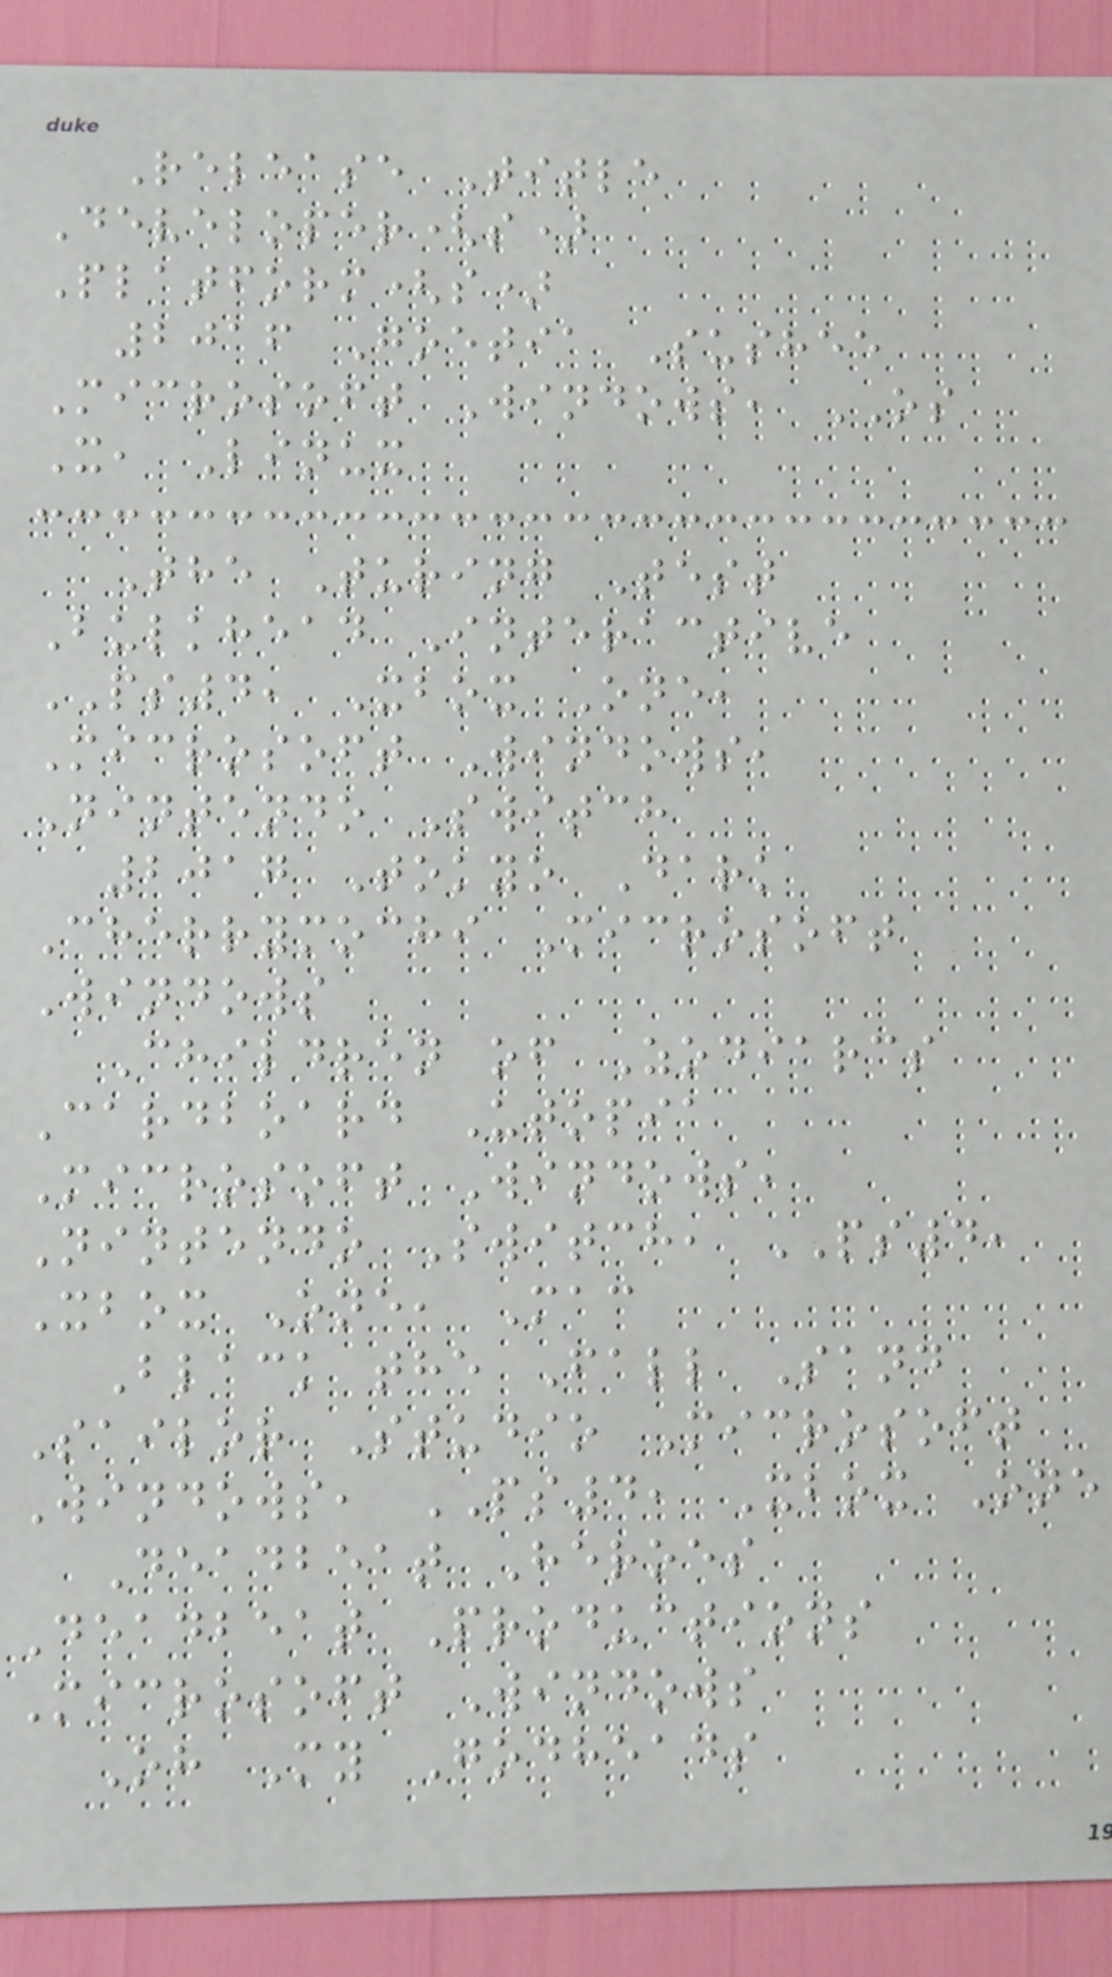Release Title
Developer(s)
Platform(s)
2016 Goetia Sushee
Microsoft Windows, OS
X, Linux
The Turing Test
Bulkhead Interactive
PS4, Xbox One,
Microsoft Windows,
Nintendo Switch
2017 Tokyo Dark
Cherrymochi Microsoft
Windows
Children of Zodiarcs
Cardboard Utopia
Microsoft Windows,
Nintendo Switch, PS4,
Xbox One, Mac
Black the Fall Sand
Sailor Studio Microsoft
Windows, PS4, Xbox One
Deadbeat Heroes
Deadbeat Productions
Microsoft Windows
Oh My Godheads
